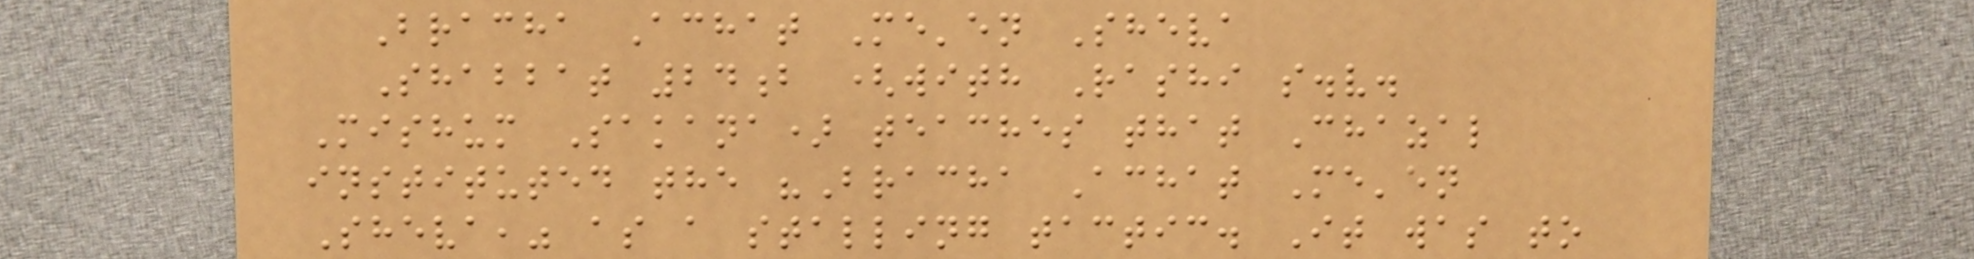Bracha Achat Me'en Sheva
Shabbat 24b (with Rashi s.v.
Mishum Sakana) teaches that Chazal
instituted the "Bracha Achat Me'en
Sheva," as a stalling tactic. It was to
